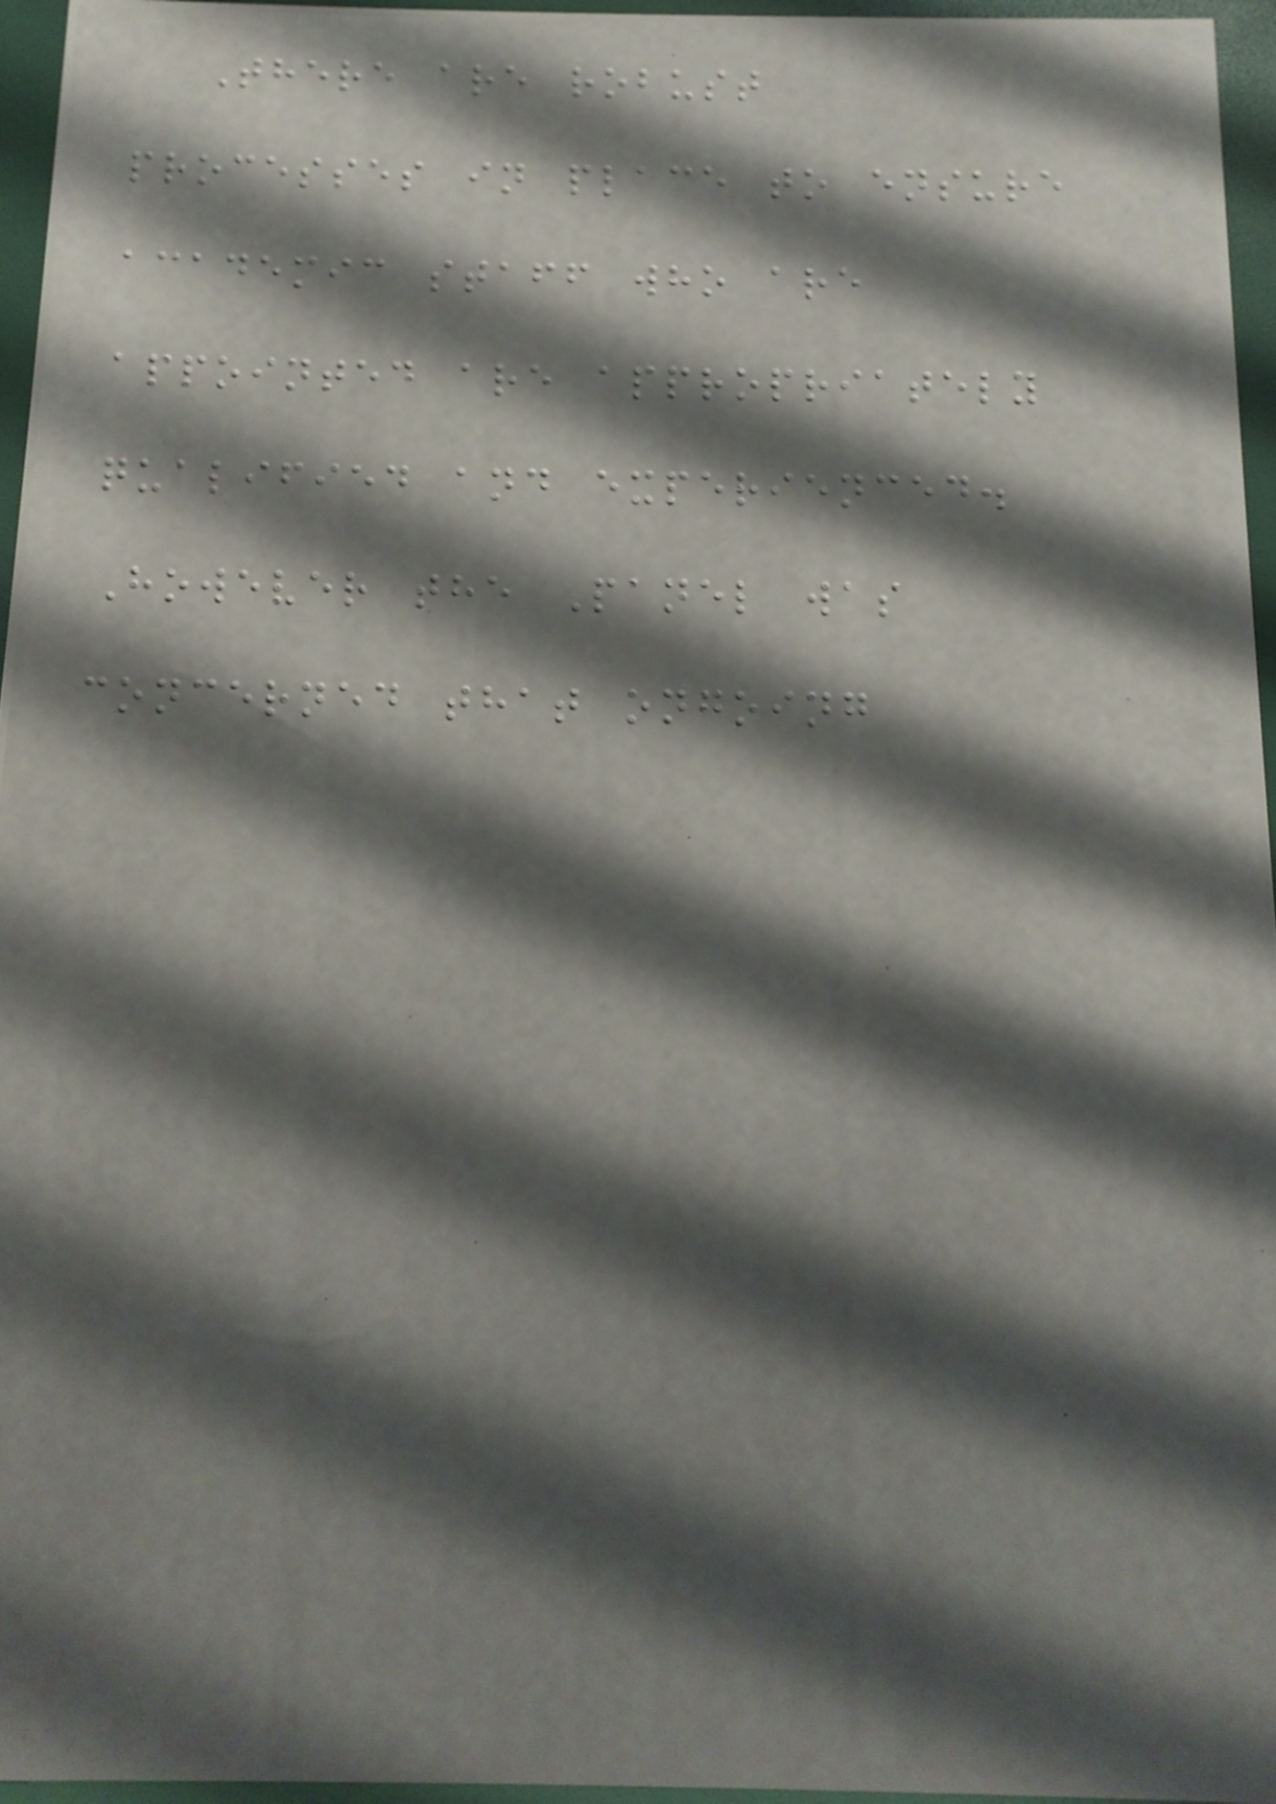There are robust
processes in place to ensure
academic staff who are
appointed are appropriately
qualified and experienced.
However the Panel was
concerned that ongoing
